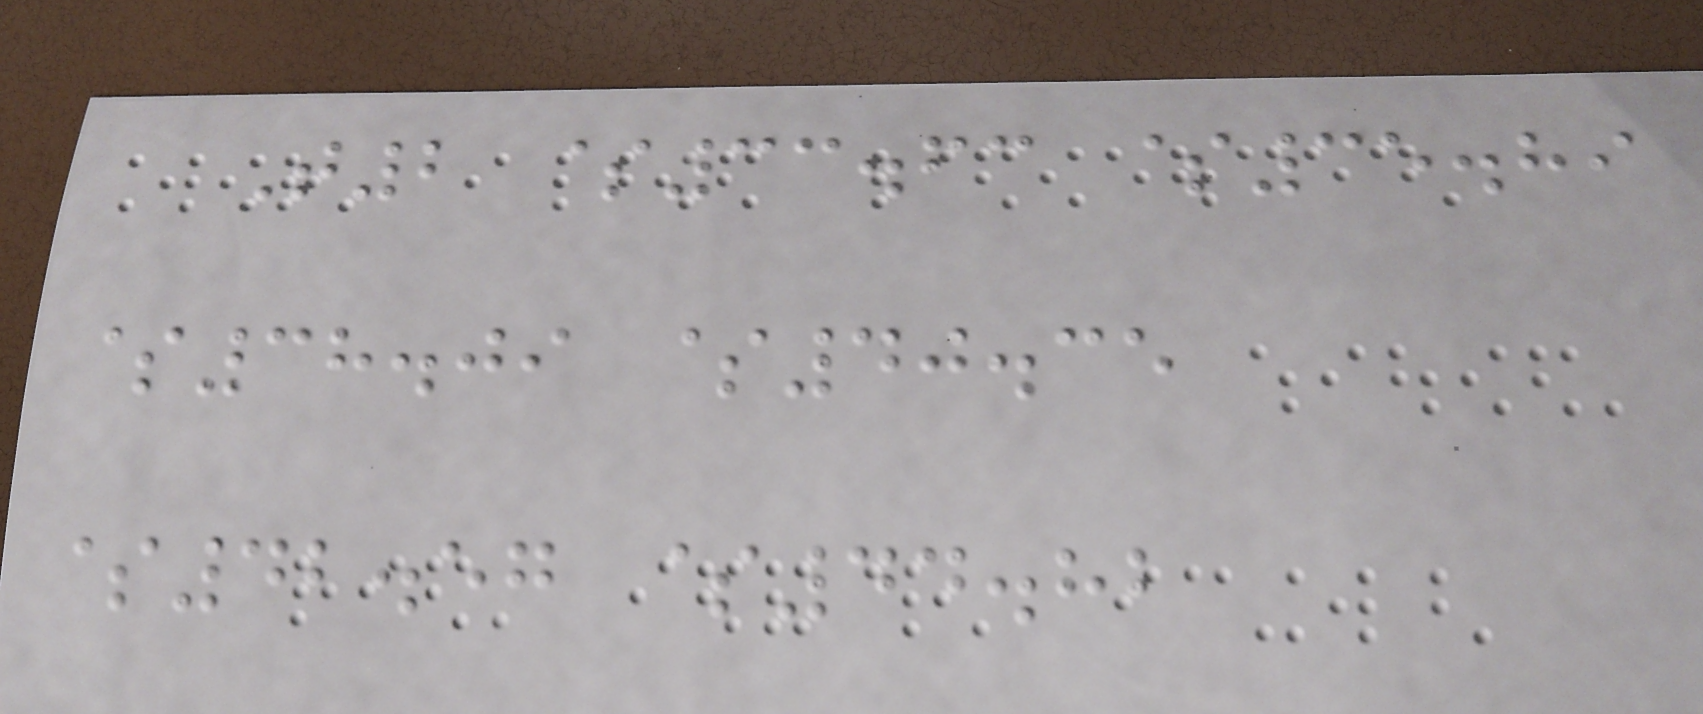T2 $33.63 $35.89
$38.09 $40.35
$42.57 $44.82
